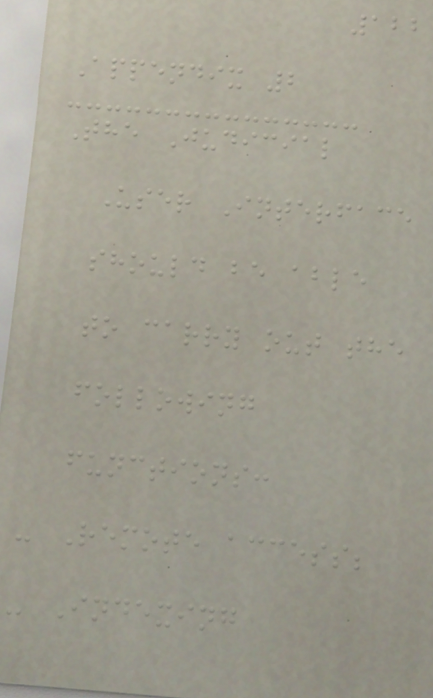122
Appendix 2
The Judicial
User Interface
should be able
to carry out the
following
functions:
- Remote access;
- Indexing
